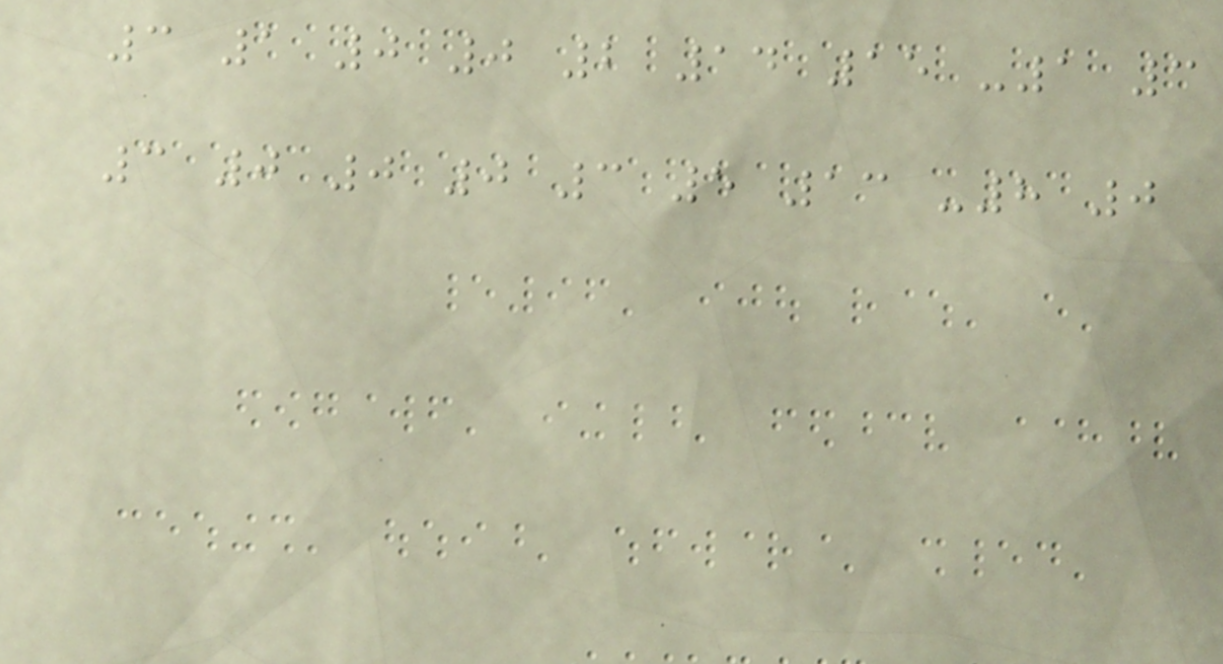3 1 0 0 2 14 15 -1 3
3 0 0 0 3 5 13 -8 0
